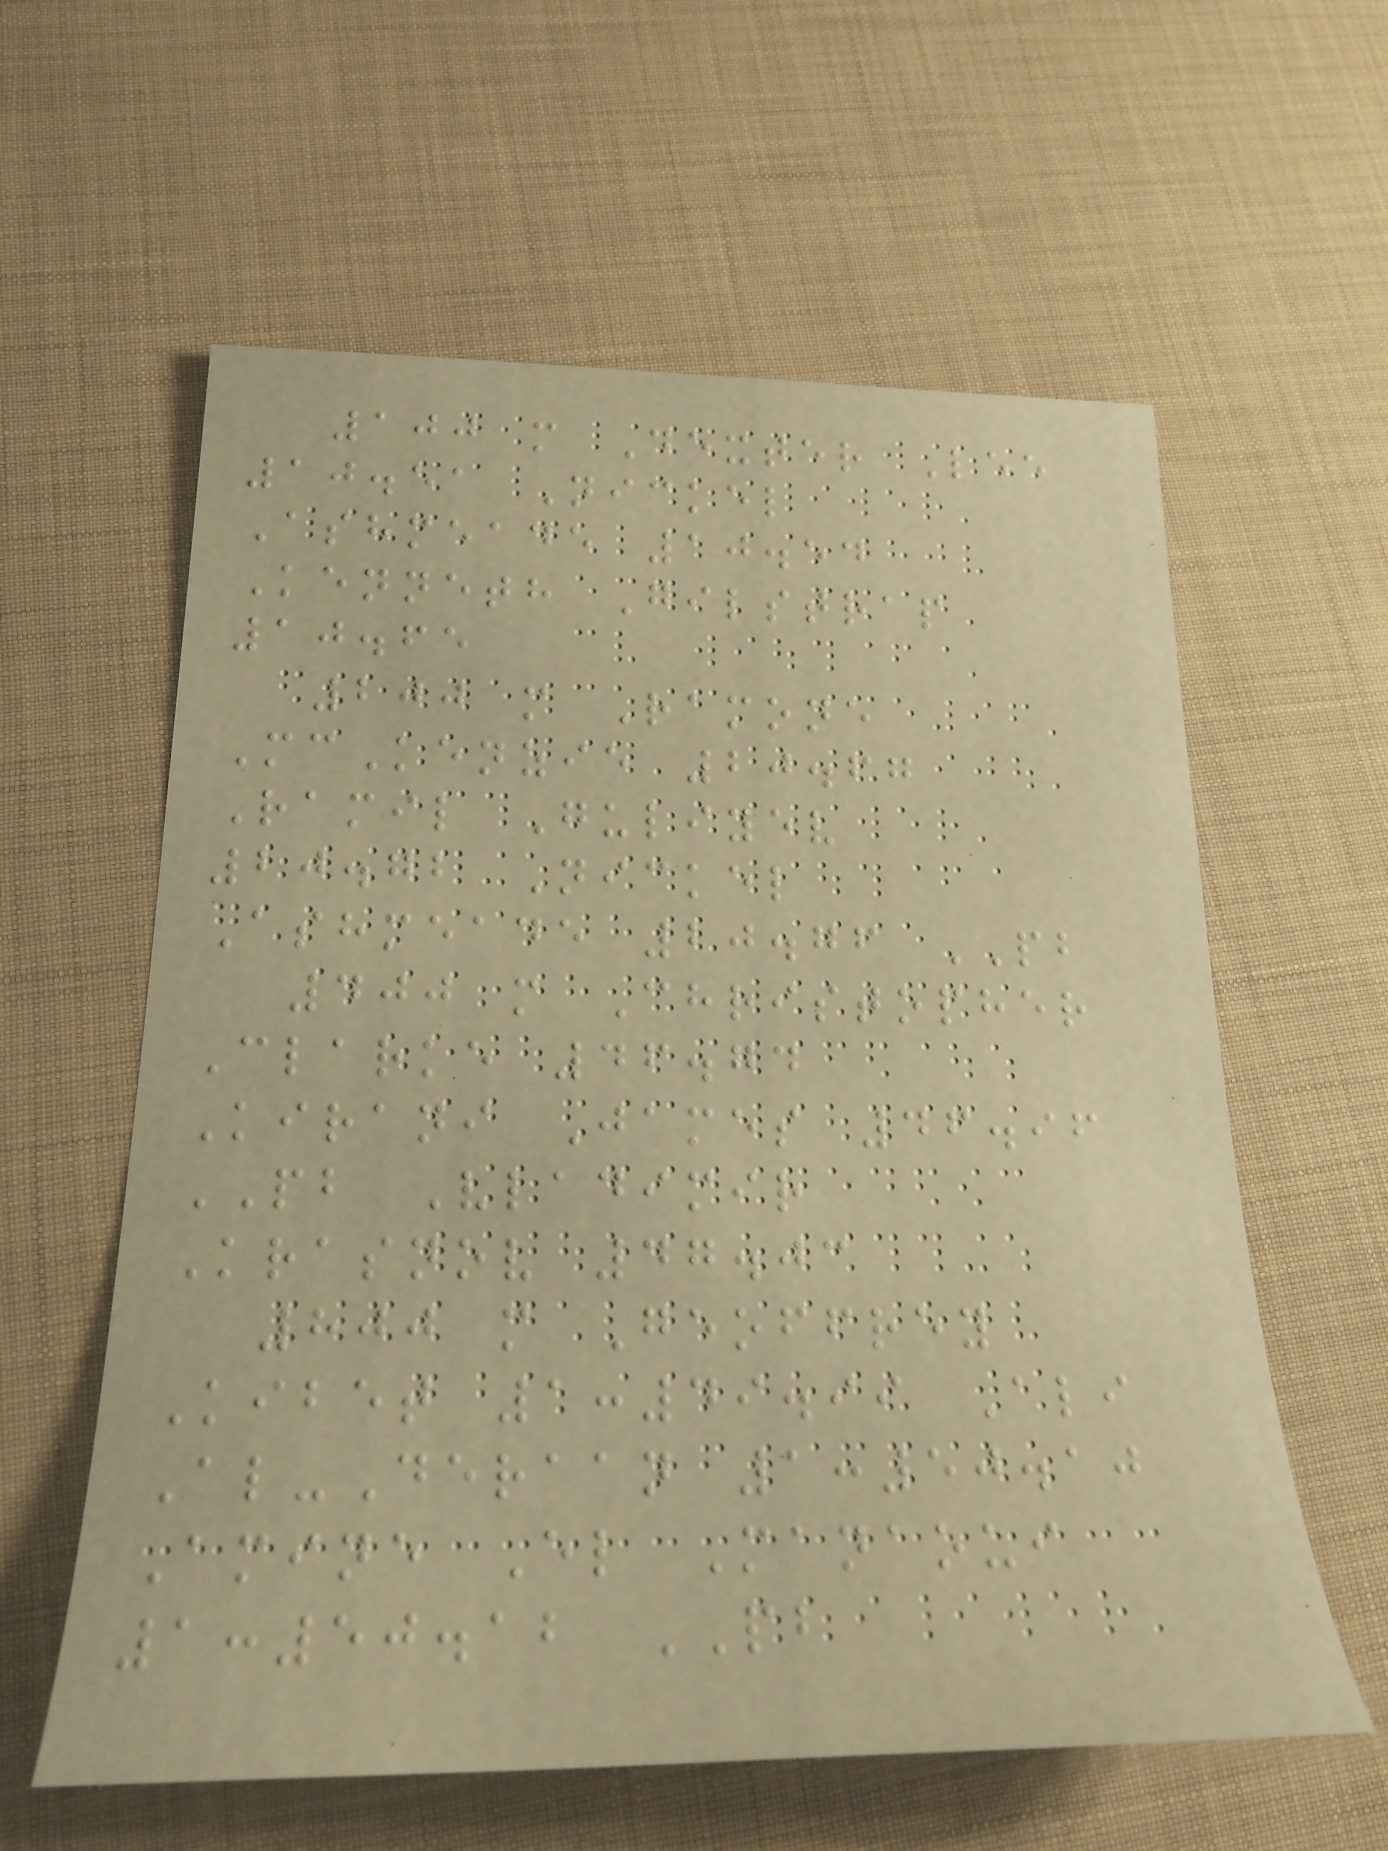100 m Dexter Lee
10.51 Nickel
Ashmeade 10.54
Kenneth Gilstrap
10.65
200 m Ramone
McKenzie 20.67
Ramil Guliyev
20.72 Nickel
Ashmeade 20.76 PB
400 m Christopher
Clarke 46.74
Kirani James 46.96
PB Vladimir
Krasnov 47.03
800 m Geoffrey
Kibet 1:49.99 Ali
Al-Deraan 1:50.10
Amine El Manaoui
1:50.12 PB
